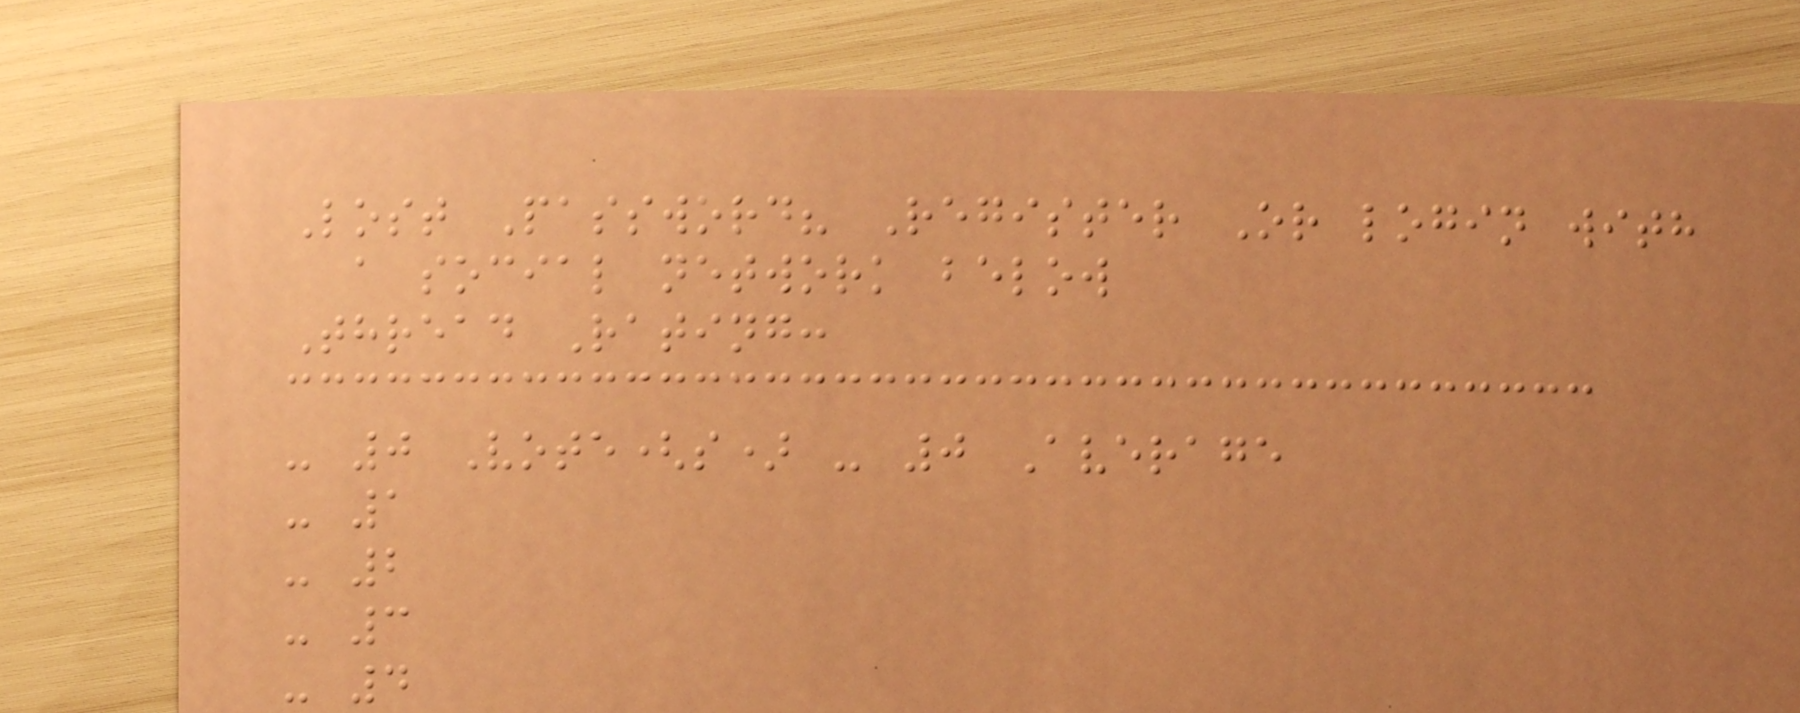Lost Password? Register Or login with
a social network below
Thread Rating:
- 0 Vote(s) - 0 Average
- 1
- 2
- 3
- 4
